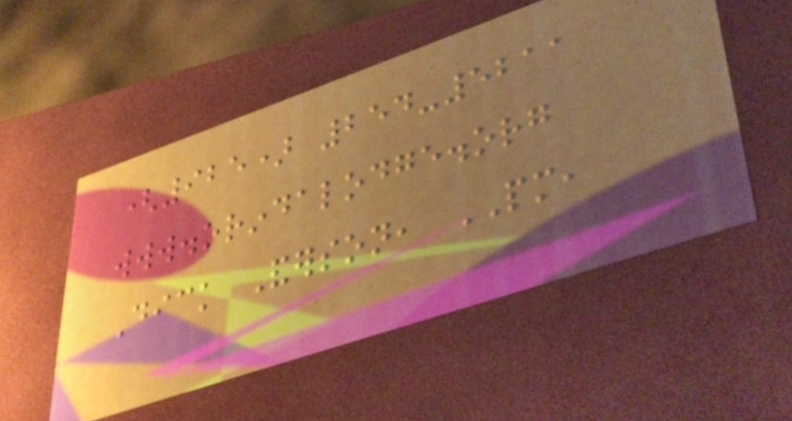(925) 254-5211
www.orindalodge.org
Dick Anderson, PM,
